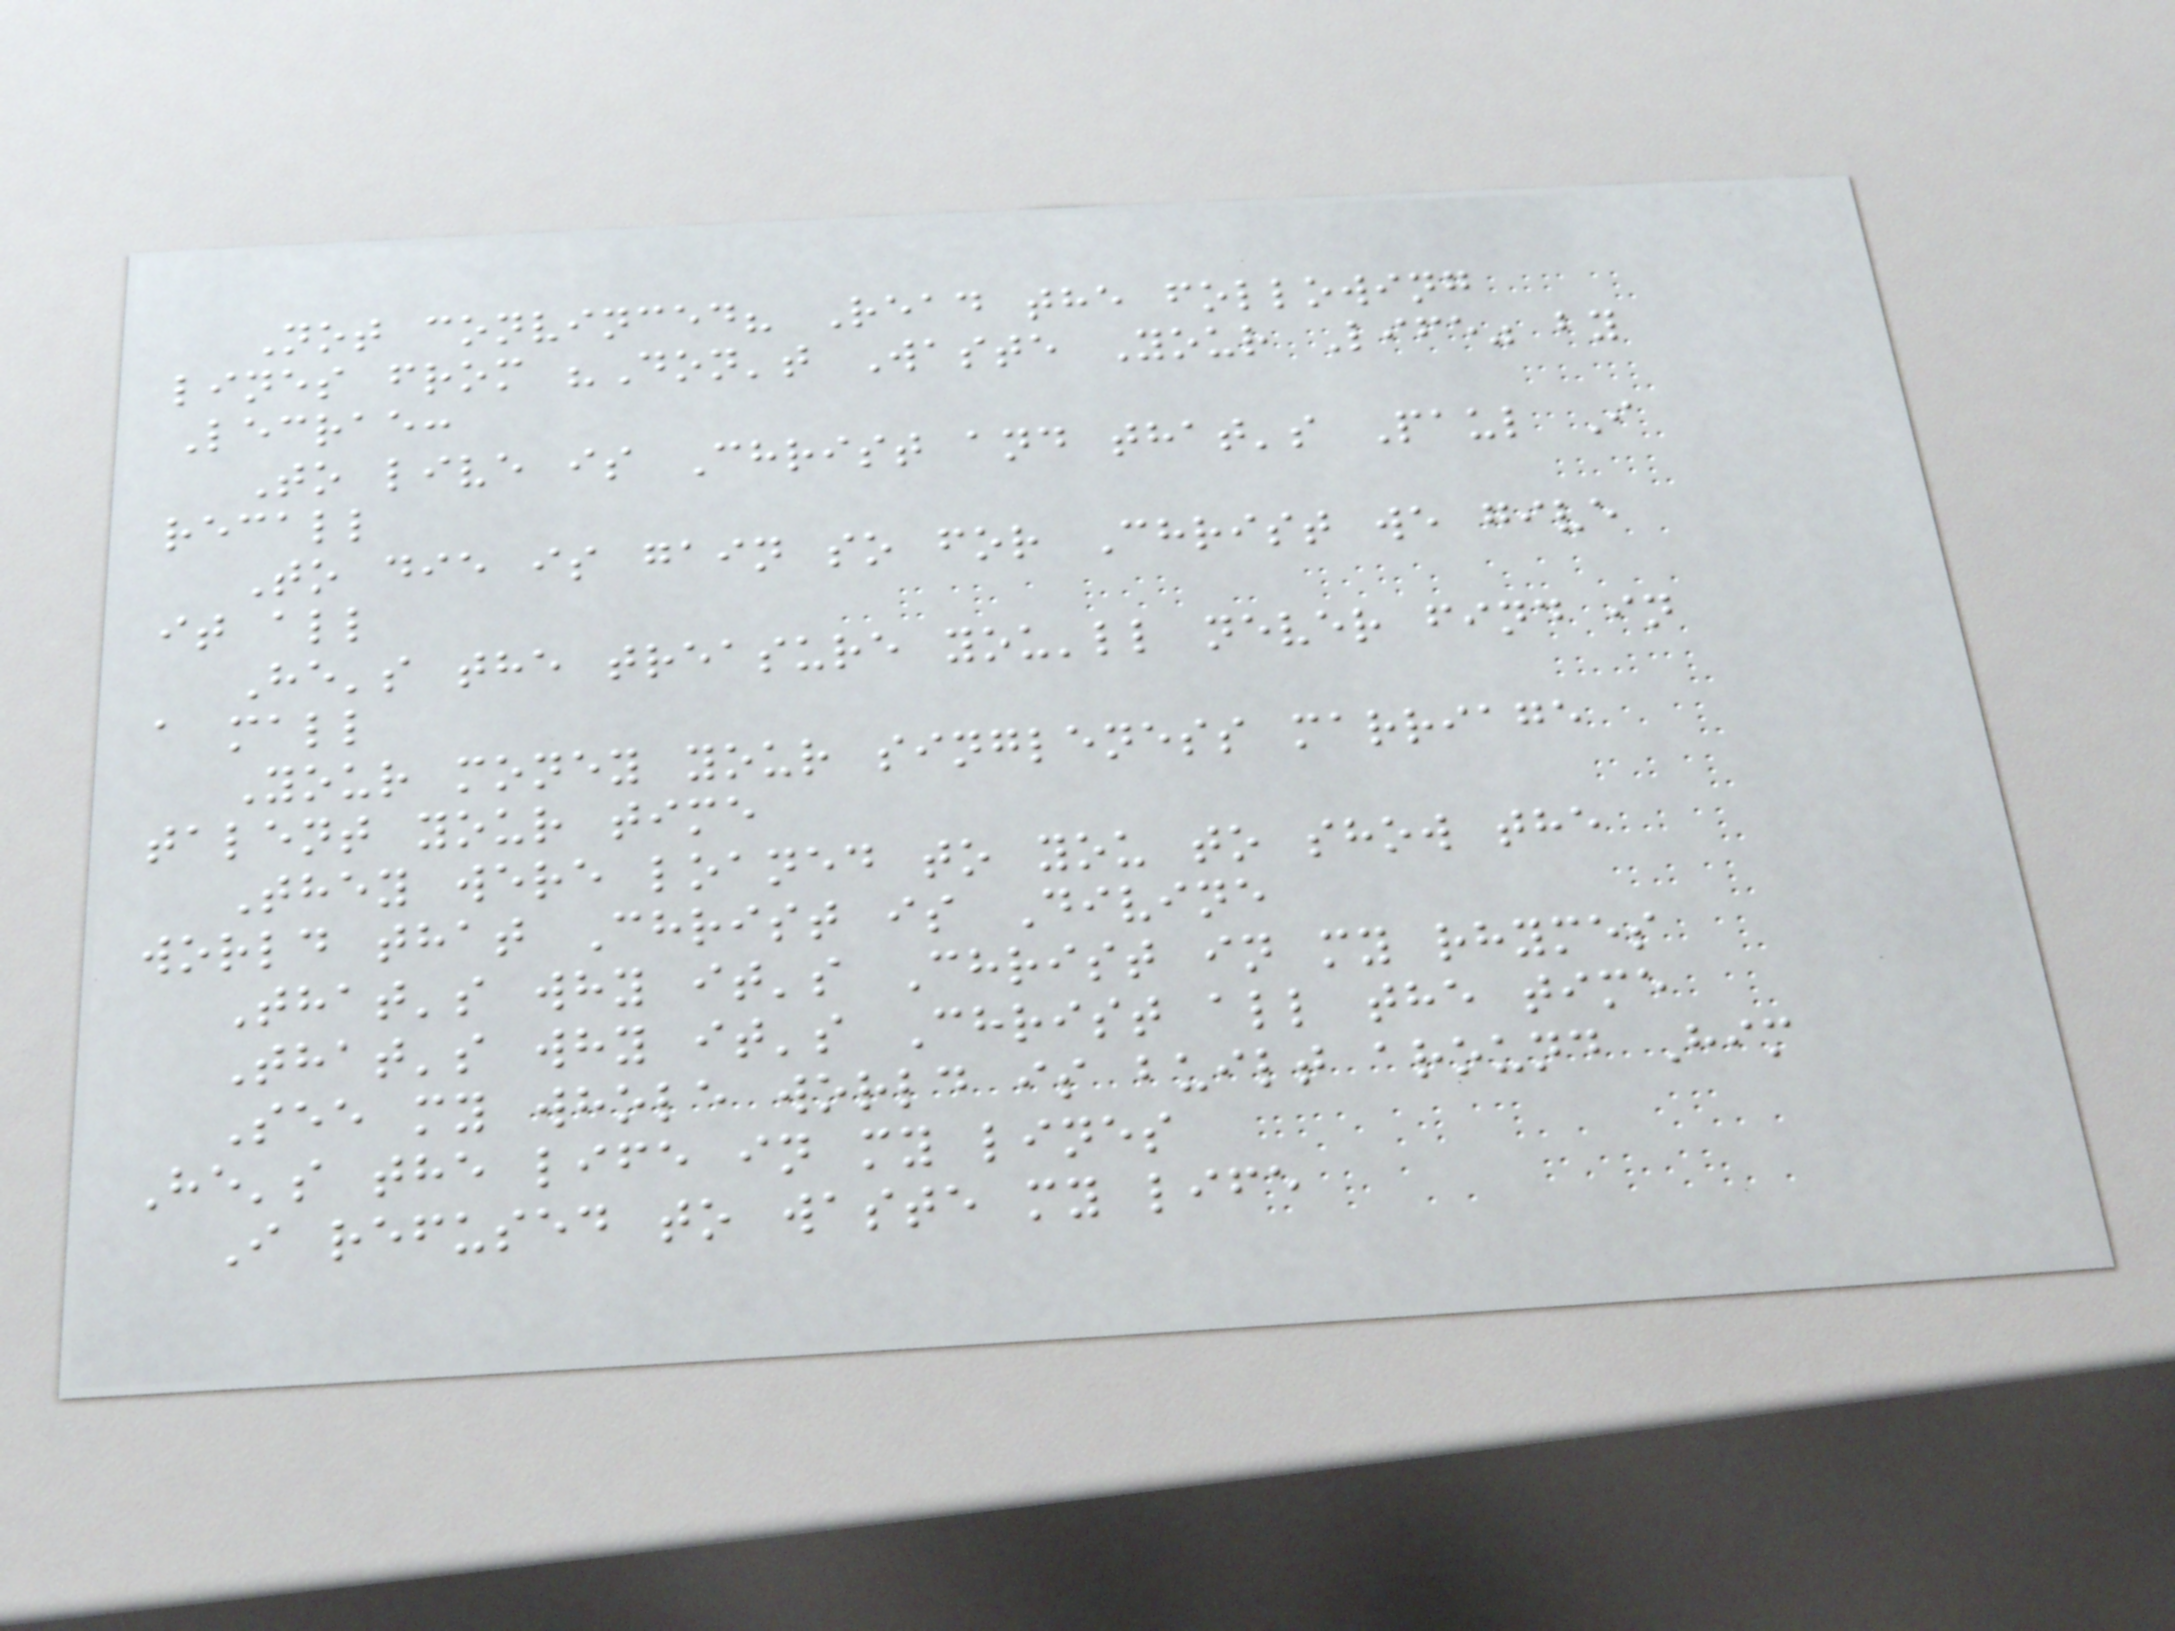Not convinced? Read the following
lines from "Don't Waste Your Life" by
Lecrae:
To live is Christ and that's Paul I
recall
To die is gain so for Christ we give
it all
He's the treasure you'll never find in
a mall
Your money your singleness marriage
talent your time
They were loaned to you to show the
world that Christ is Divine
That's why it's Christ in my rhymes
That's why it's Christ all the time
See my whole world is built around Him
He's the life in my lines
I refused to waste my life
